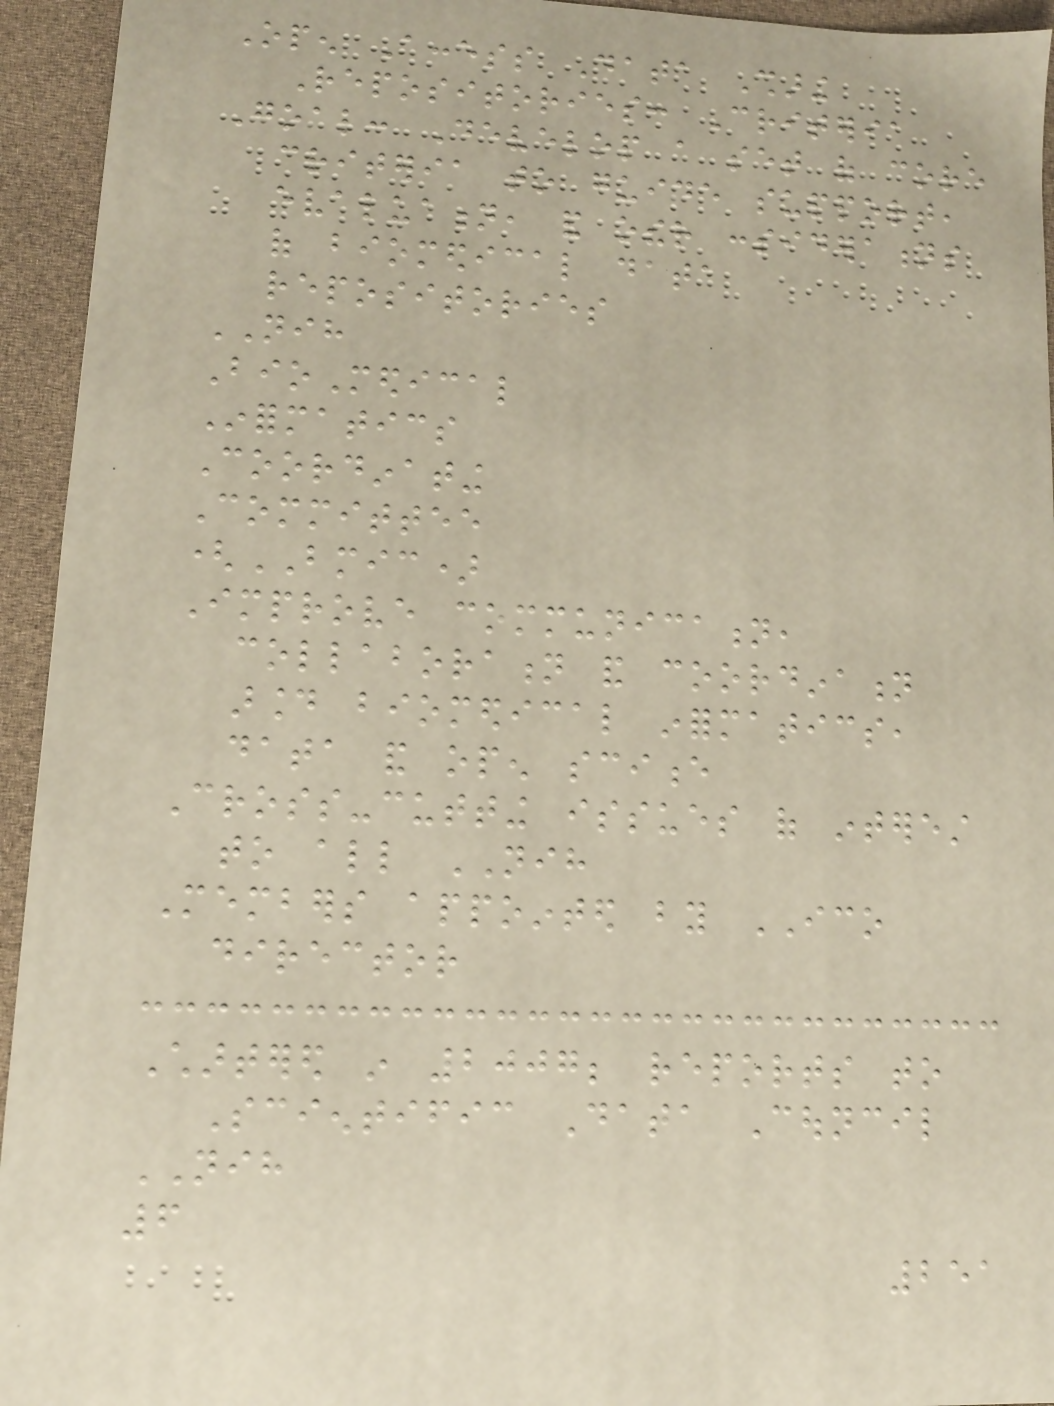Open Access Data Sharing
Repositories: Criteria
Goal: Develop a set of core
criteria to guide support,
evaluation, and other considerations
of biomedical data
repositories
NIH
BioMedical
Informatics
Coordinating
Committee
(BMIC)
Improve communication,
collaboration and coordination
around biomedical informatics,
data and open science
Cross-cutting issues of interest
to all NIH
Members appointed by ICO
director
Chartered in 2007; reports to
Scientific Data Council
NIH
6
251
